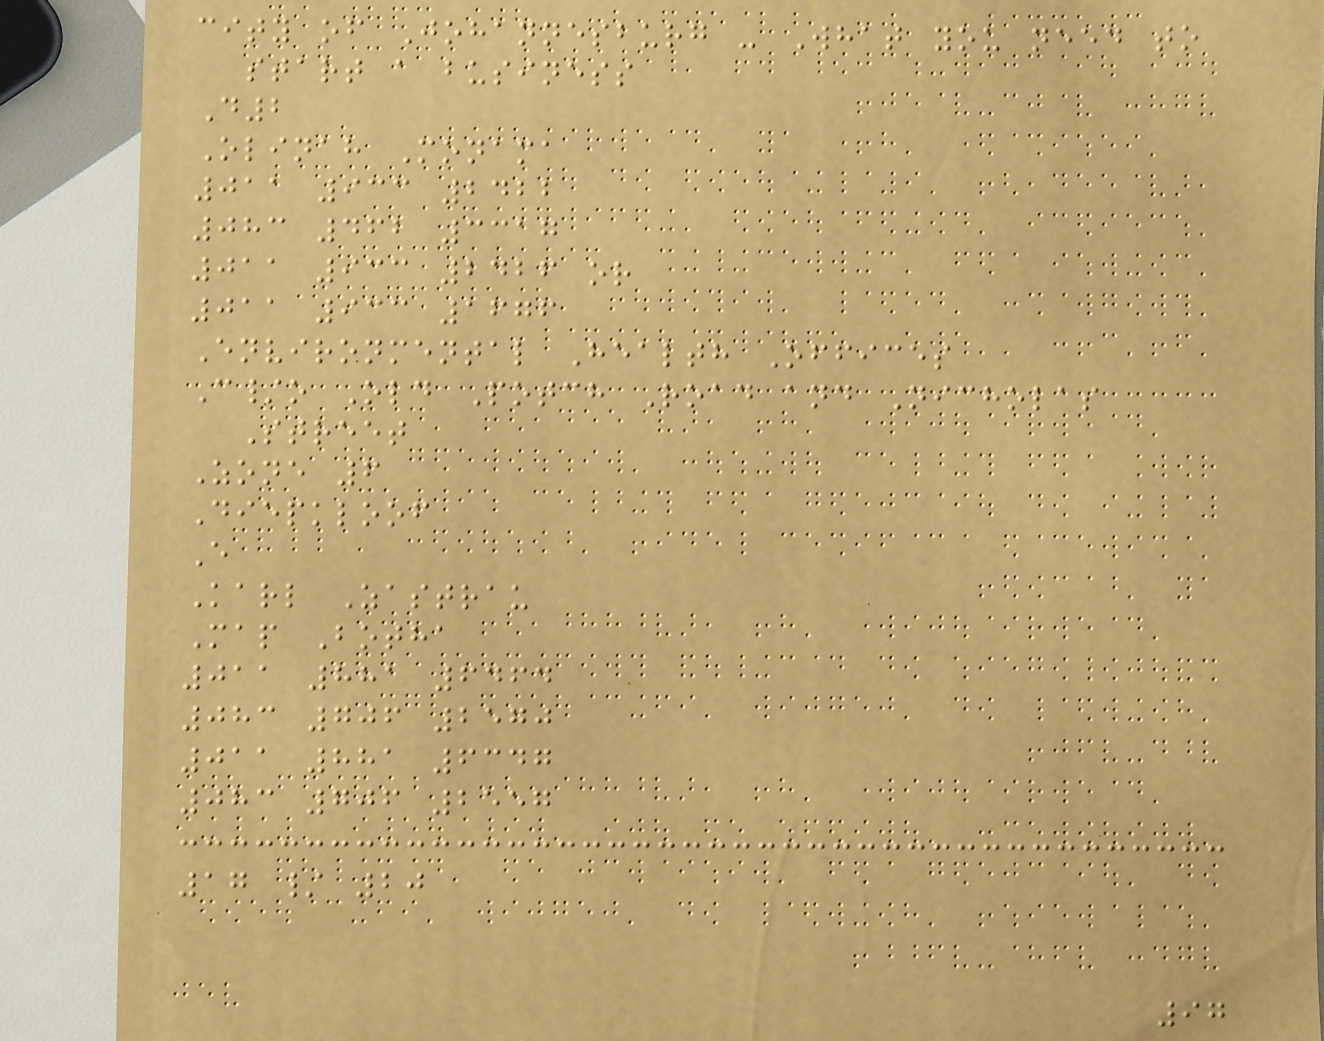city of Johannesburg - What you need to
start a business
D2
Olinah Monama
011 933 2422
083 462 3317
011 933 2426 or
011 933 1676
Environmental Health Offices
C/o Old Potch Road and Nicholas
Street
Zone 6
Diepkloof
E
Karl Zastrau
Map Botha
011 881 6464
083 706 2570
011 881 6347
083 706 2557
17 / 20
97
